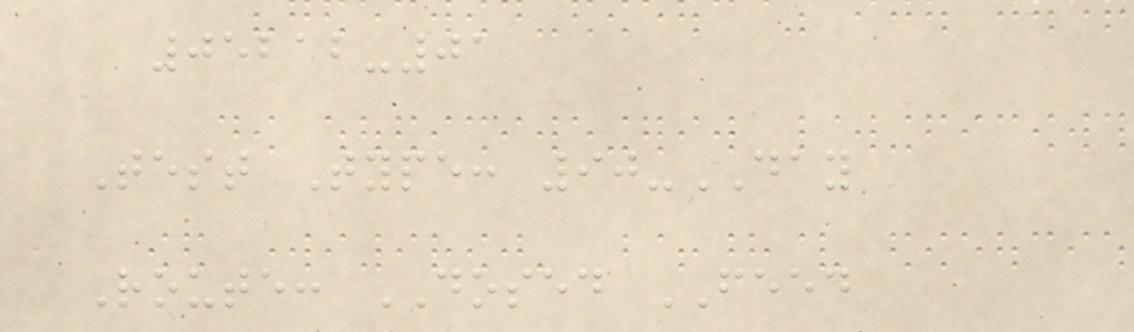05212-01
Test Type: 90-DAY
Route: DOSED FEED
